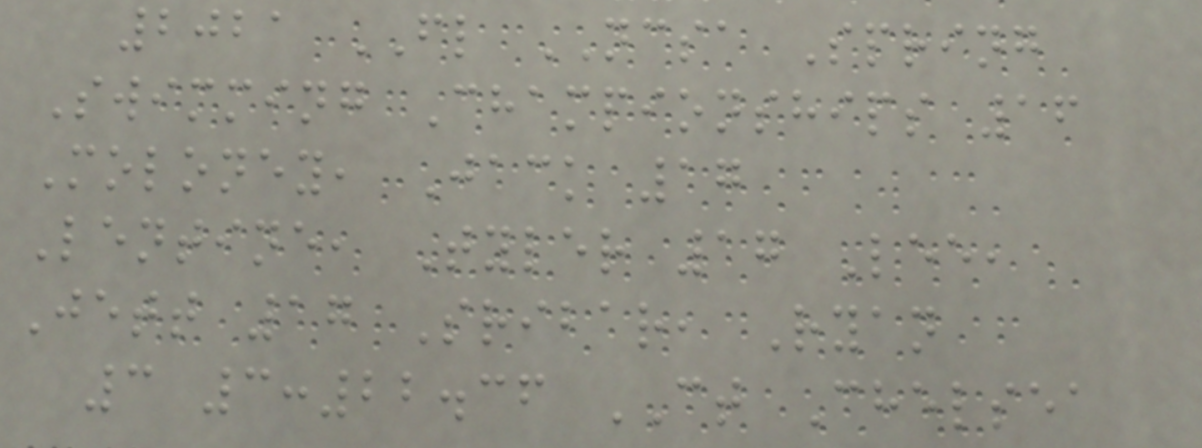2021 FL NCSA Spring
Swimming Championships 16
Moloney, Jack 17
Lentine, Tyler 17 Lee,
Jett 17 Sribar, Ryan
3 3:22.36 CT Chelsea
